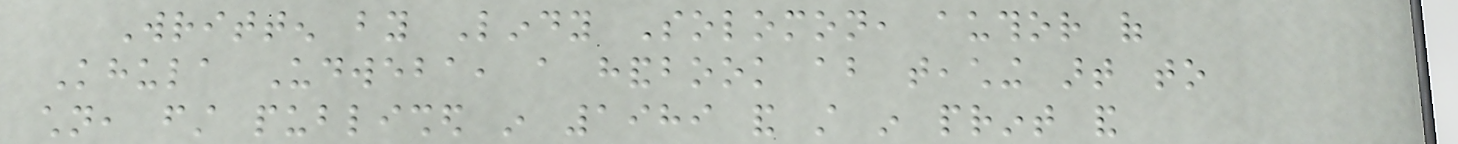Written by Lindy Solomon, author of
Khula Udweba, a handbook about teaching art to
children, first published in 1989 and still in print and
